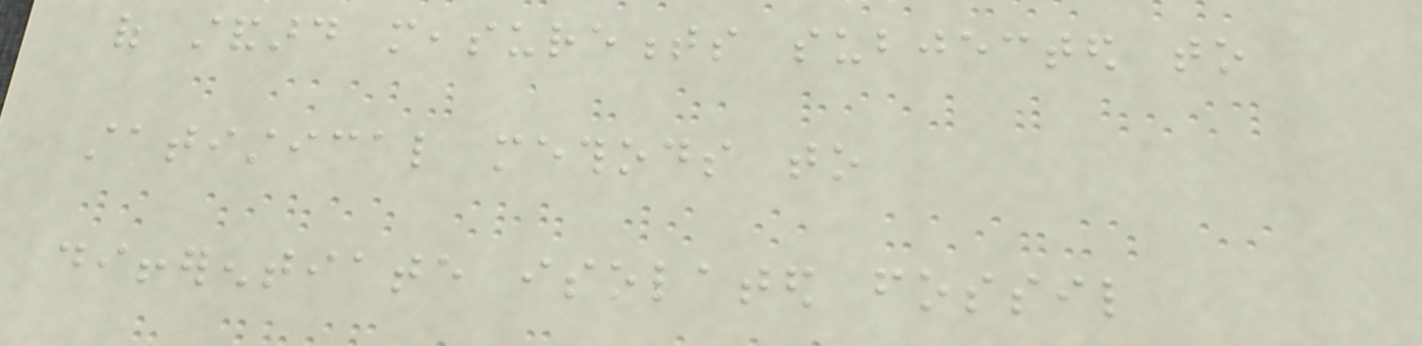of standard measurements subjected to
statistical methods to
differentiate isolated fossil
